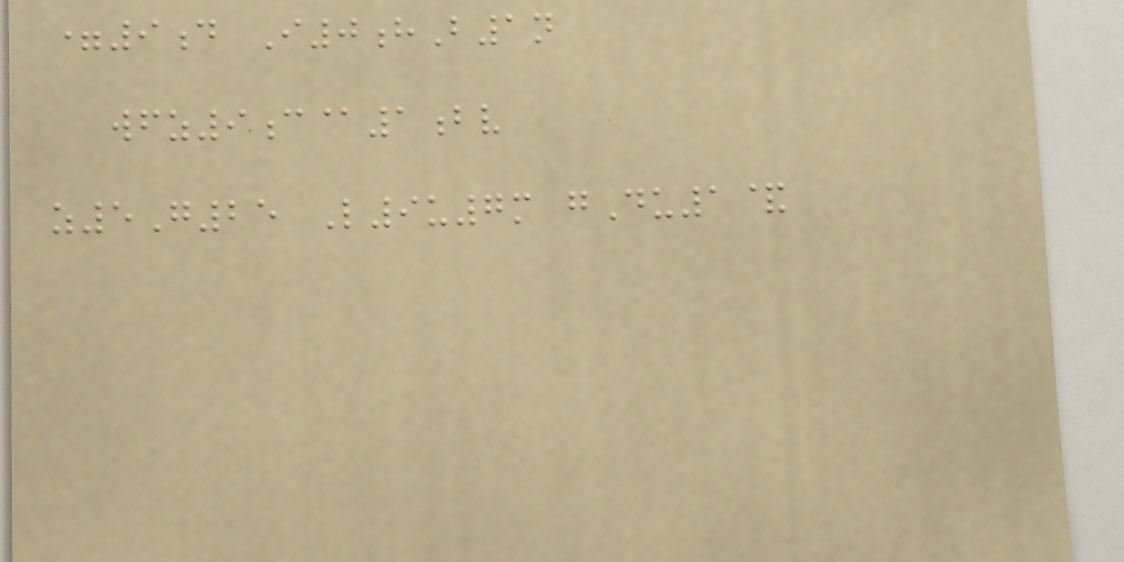=9d I0hB1n
wfz9c@1bv
z5G25 L9u7m gDu1&
